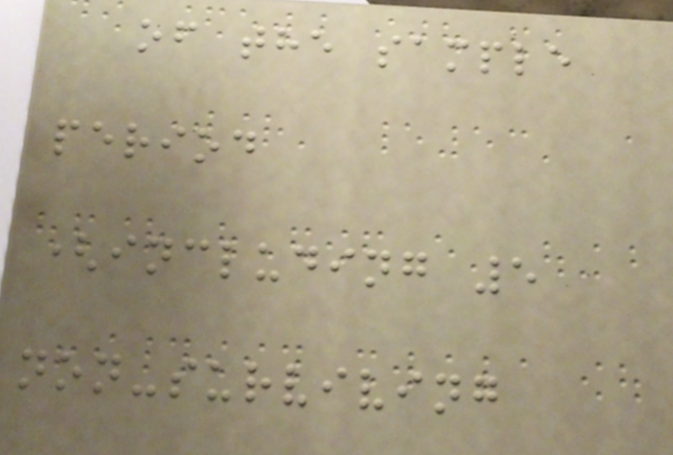of the sample
period
(including 5
non-surviving
